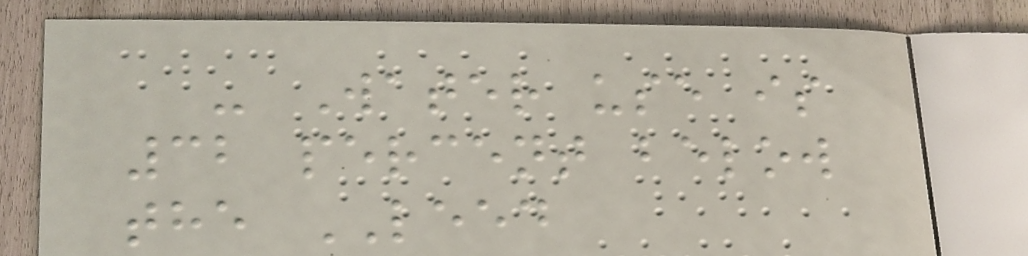- Water use is
32 percent below
the LEED
